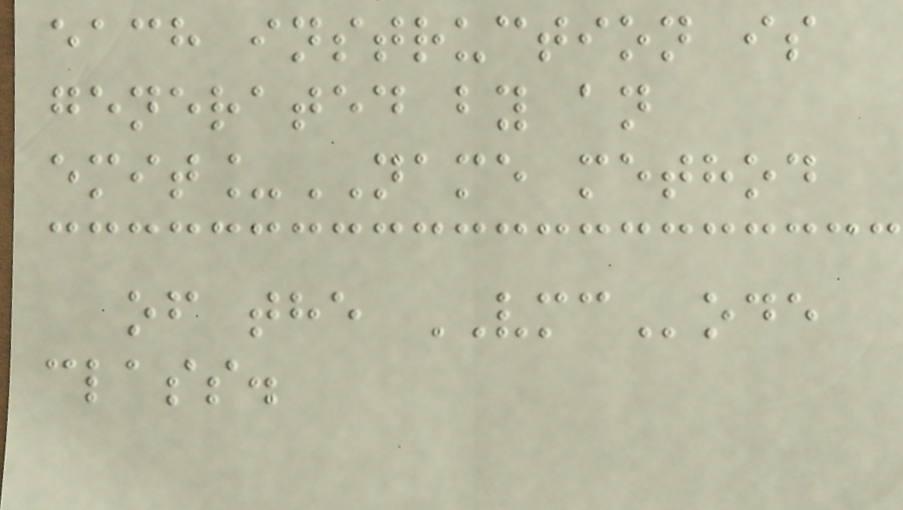each instruction is
generated by an
emit_NAME method
of the VMCode
class.
